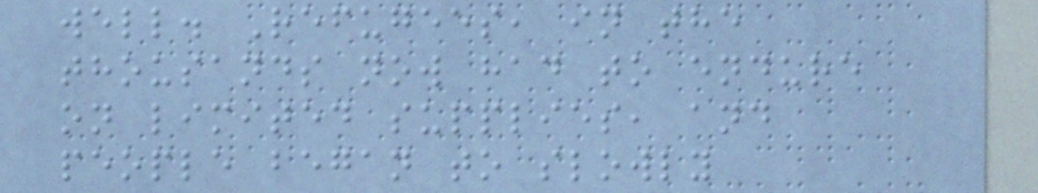well. Refugees, in the
thousands now had to endure
on limited supplies, and
people began to slowly
